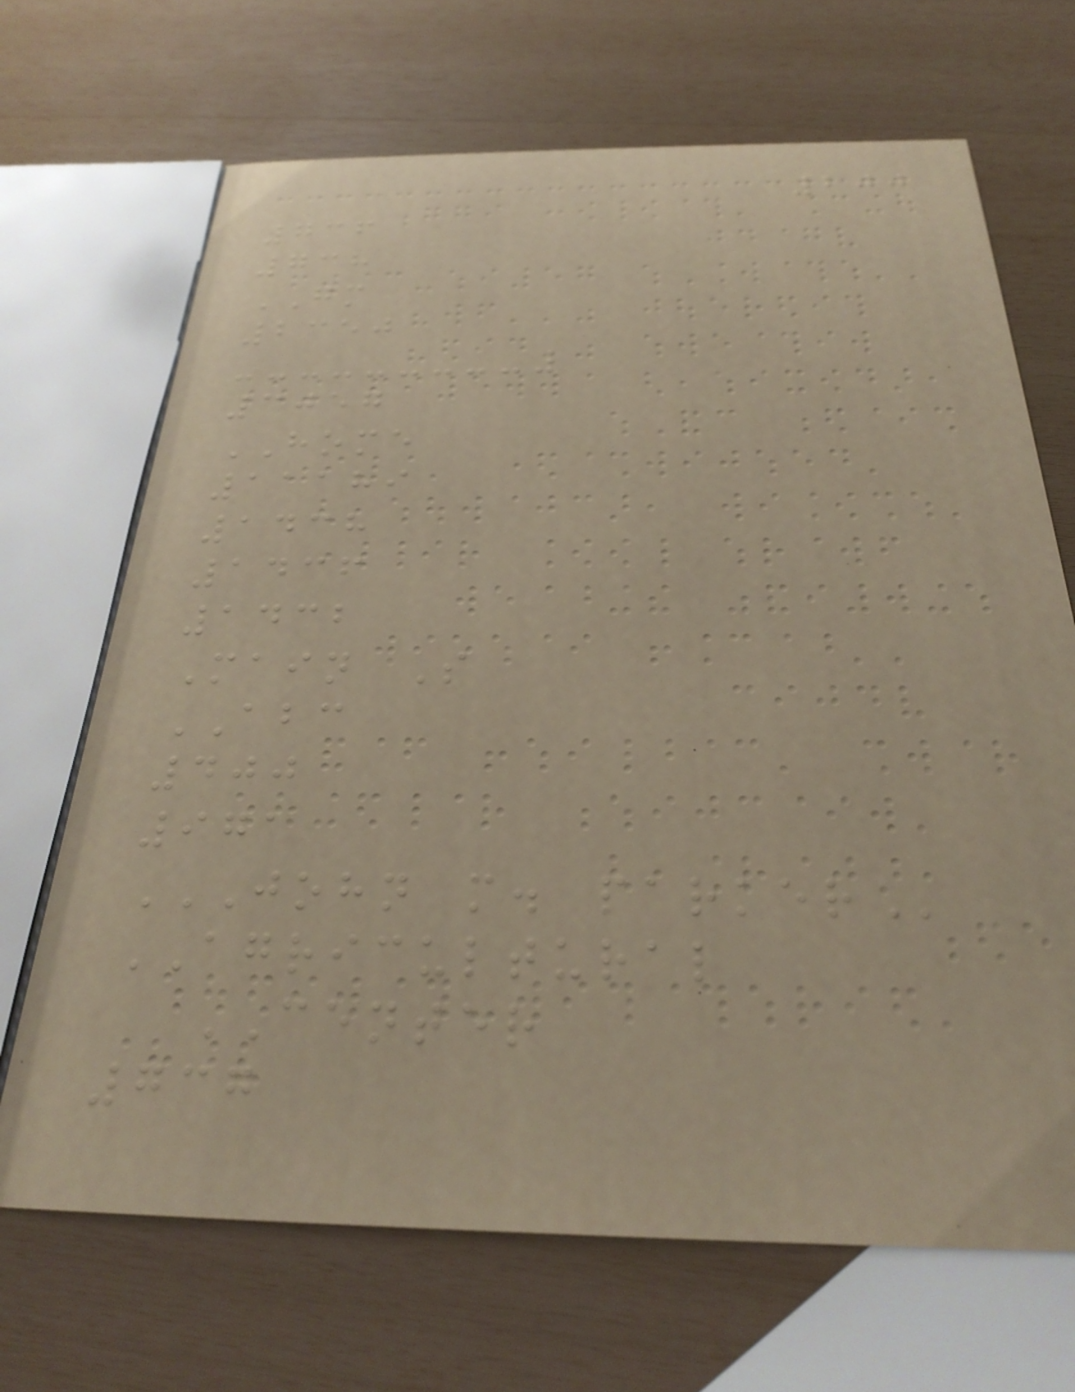200
736
738
GM
2350
3057
HOME
11189
1438
1436
1432
Main S
ABC
400
971
JOHN M. PARKER
AGRICULTURAL
CENTER
737
